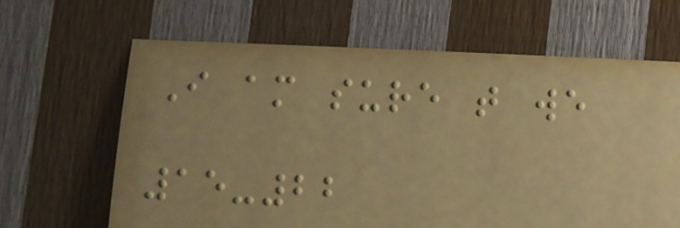I am sure that we
15-22
